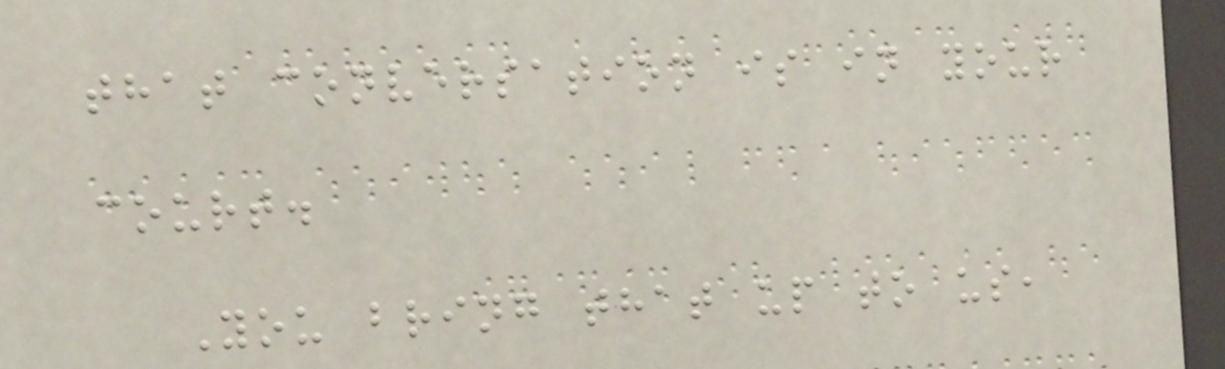that conversation is in your
court.
You bring that up to us,
